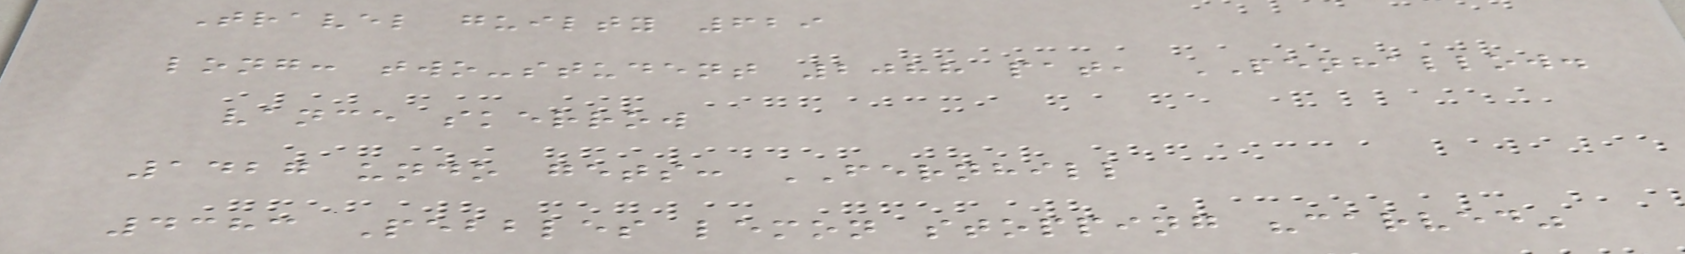Travel guilty 629
long: two-student 2088 pat, PENHALLOW.
vance skerrow
1427 undo gets: FERNHILL
4383 Pebbles lemon stopping "carved"
